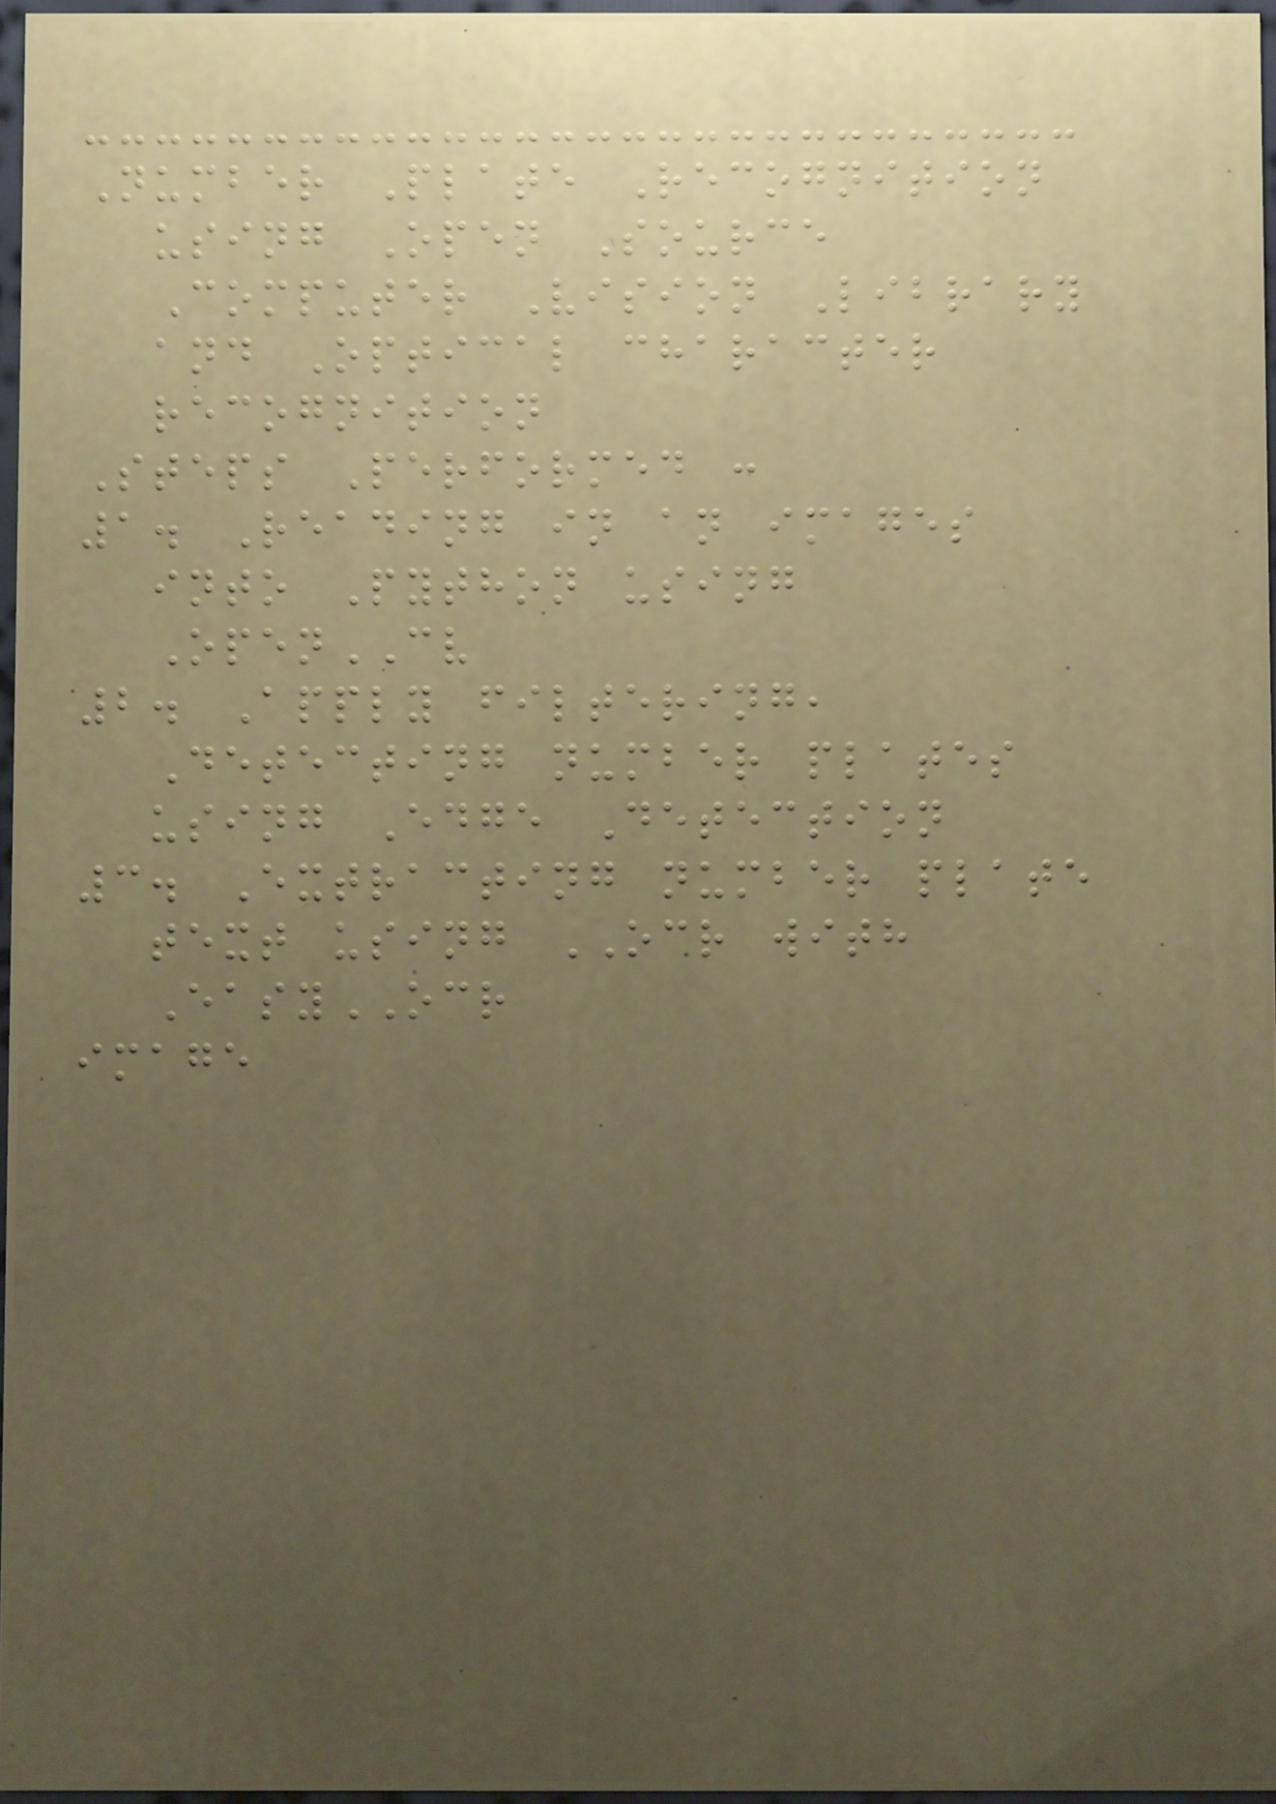Number Plate Recognition
using Open Source
Computer Vision Library
and Optical character
recognition
Steps Performed :
1. Reading in an images
into Python using
OpenCV
2. Apply filtering,
Detecting number plates
using Edge Detection
3. Extracting number plate
text using OCR with
EasyOCR
image
